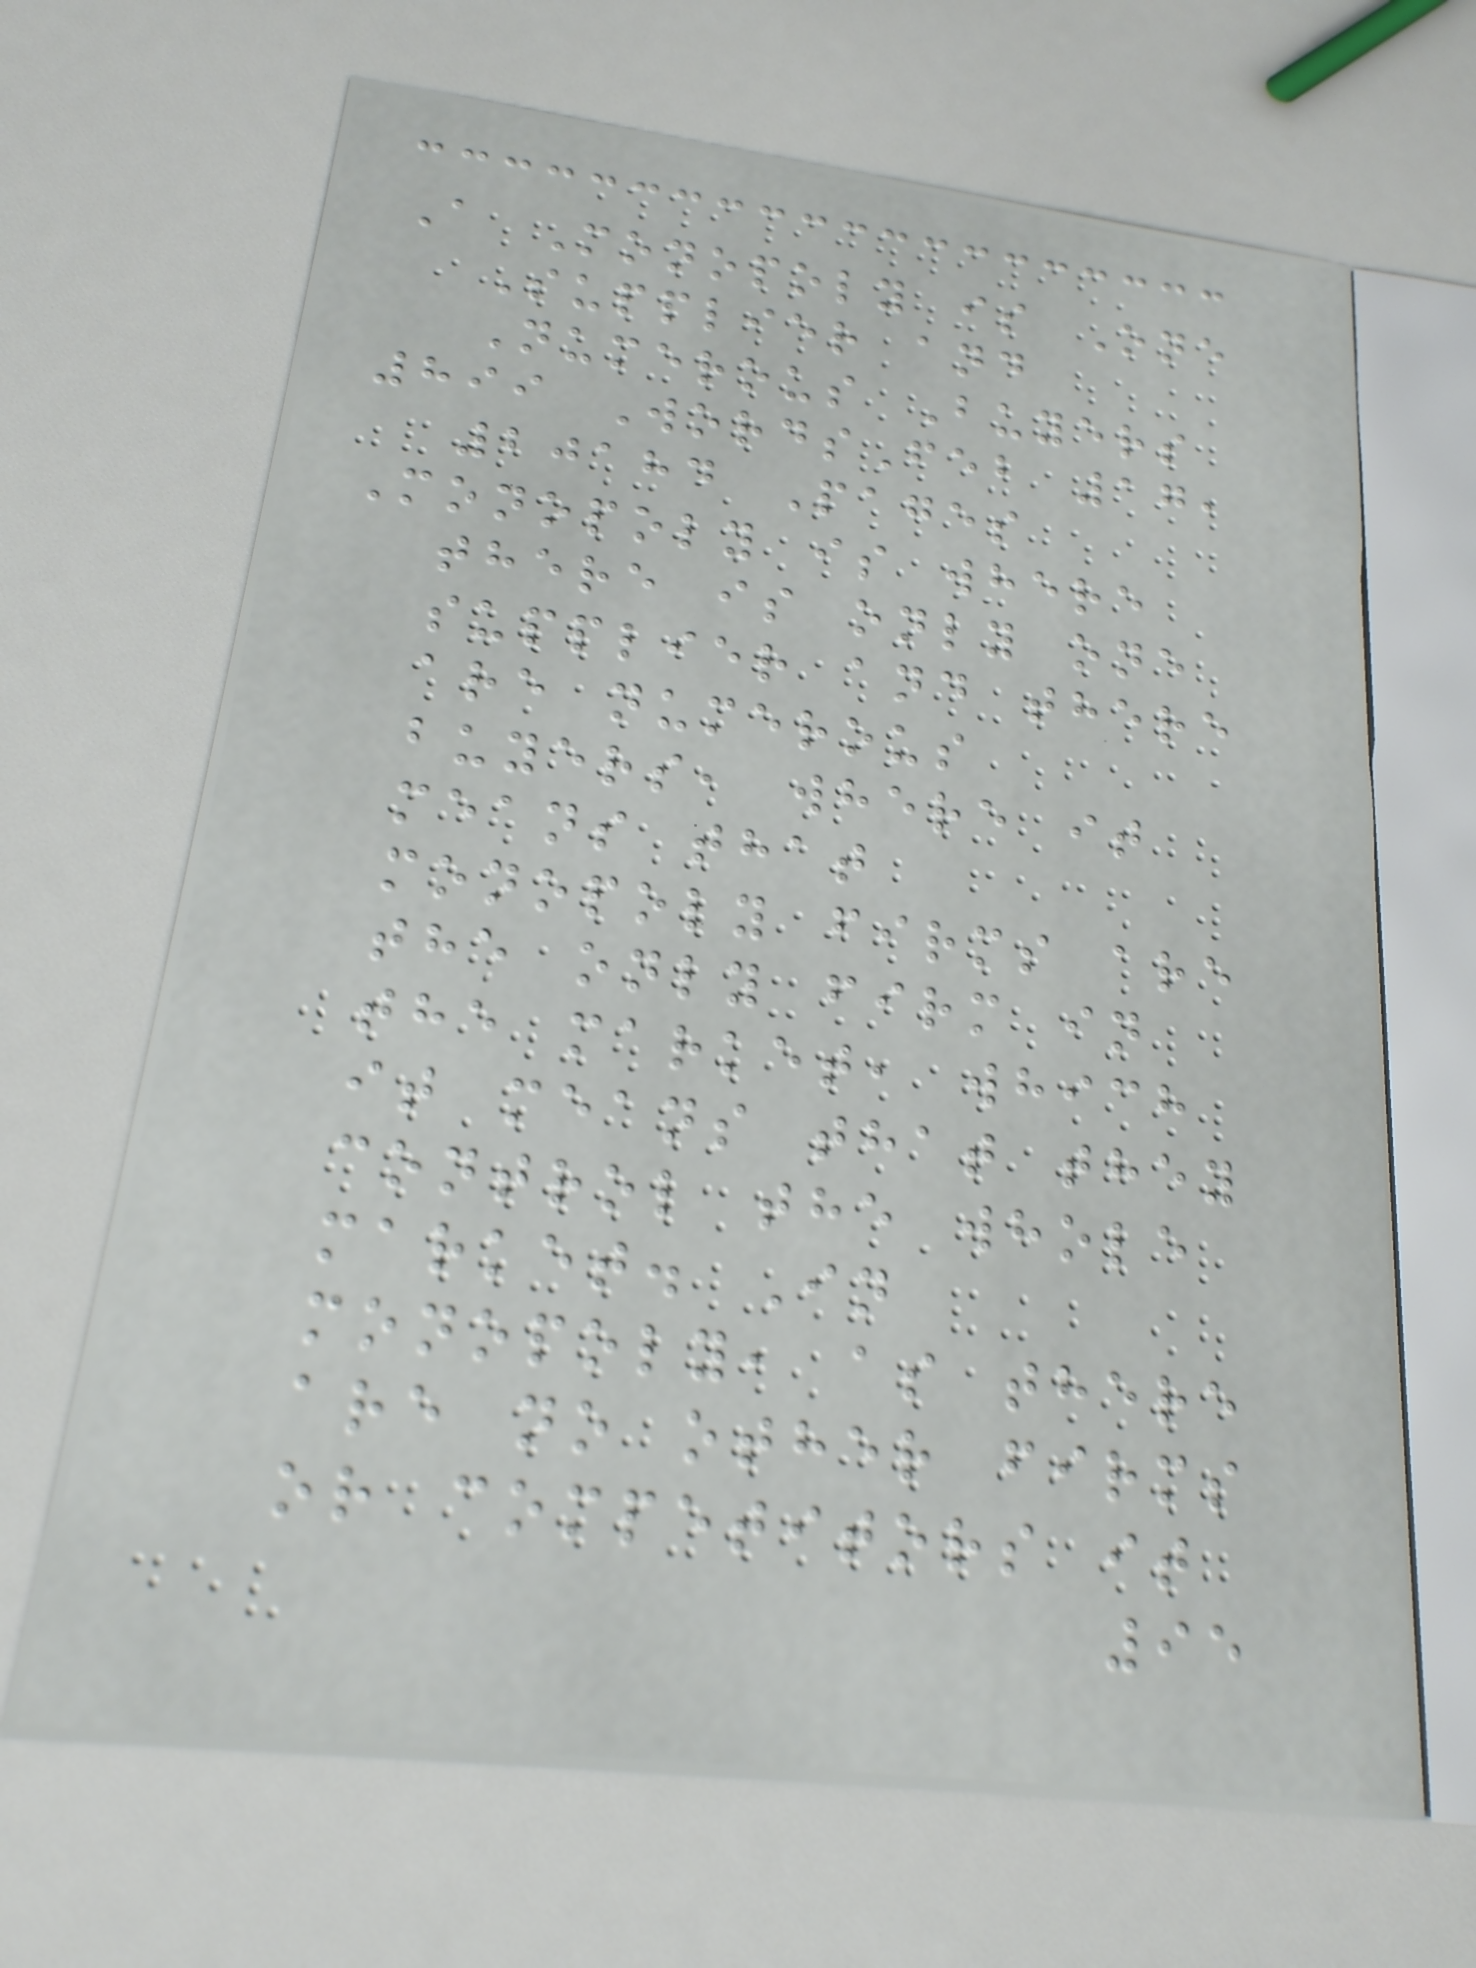A Monopoly is One
Supplier and
Numerous Buyers
899 WordsFeb 17,
20184 Pages
Monopoly is where
there is only one
supplier and there
are numerous
buyers, where it
means that
monopoly firms are
the only firm in
the market, which
it means that they
control the whole
market. In
monopoly, as there
are no other firms
or competitors it
95
